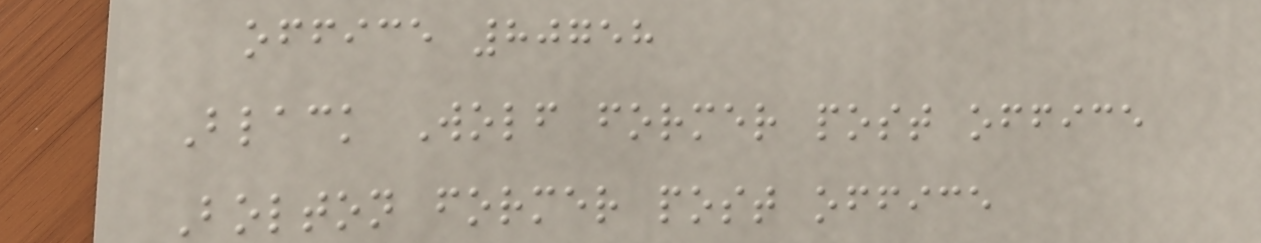office 80758
Black Wolf former post office
Bolton former post office
